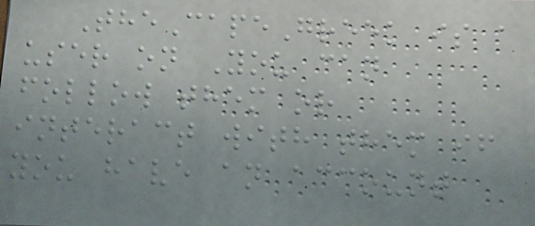TheCapeGreek is a
user on You can
follow them or
interact with them if
you have an account
